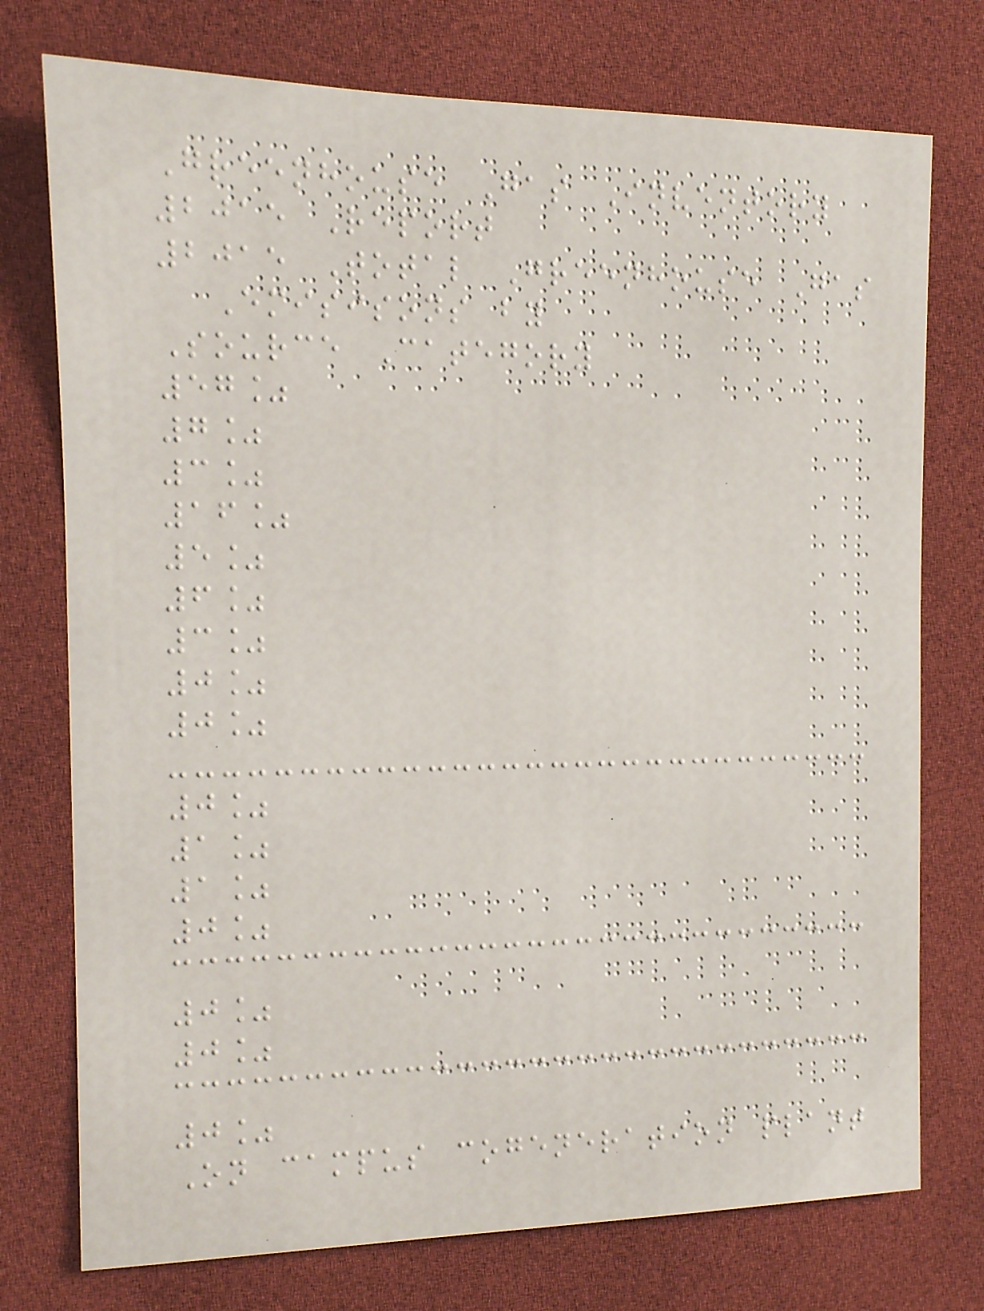Greenhouse Gas Inventory
2015 Report
2015 Total Greenhouse Gas
Emisisons by
Source Category
57%
7%
3%
16%
5%
6%
3%
0%
0%
0%
1%
1%
0%
0%
0%
0%
On campus cogeneration plant
